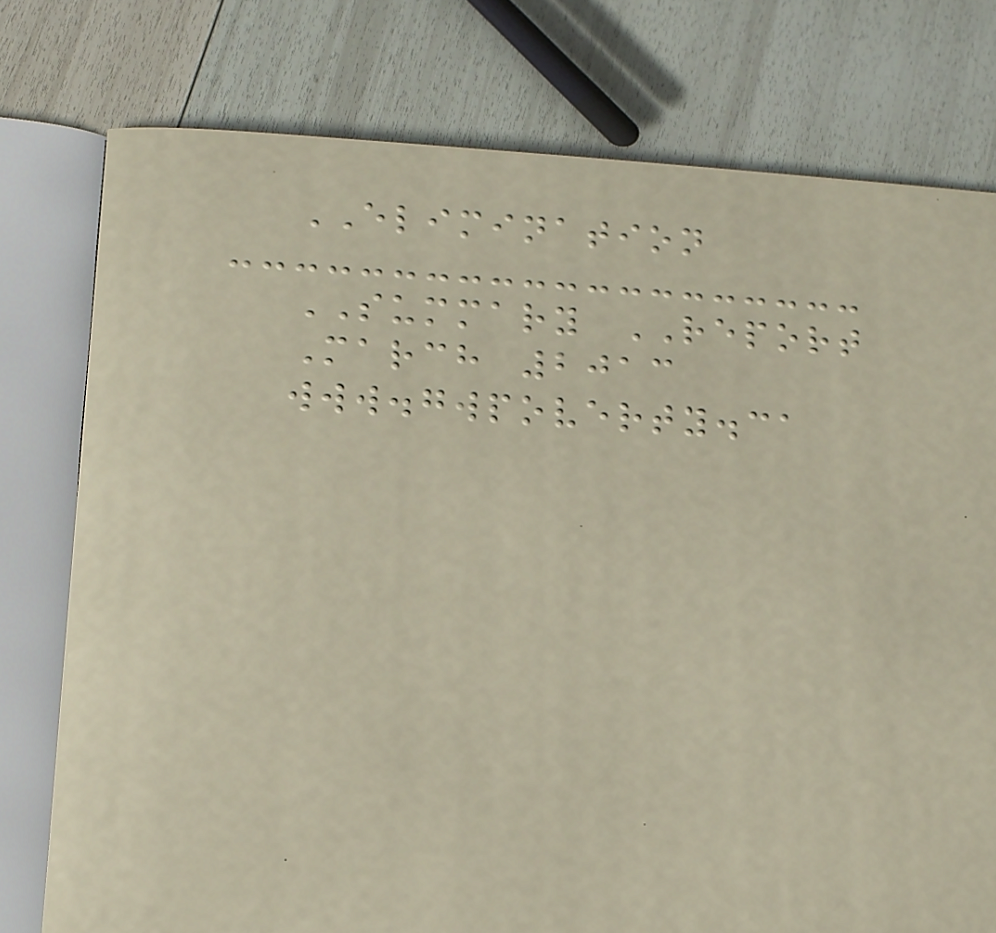ELIMINATION
SUMMARY REPORT
March 2013
www.gwpoverty.ca
